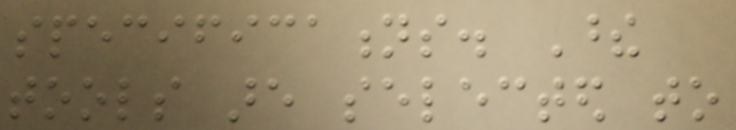specifications. These
tools are selected to
